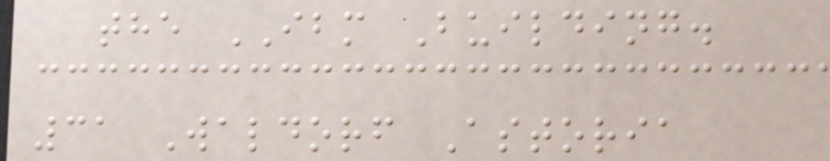the IBM Building.
31 Waldorf Astoria
